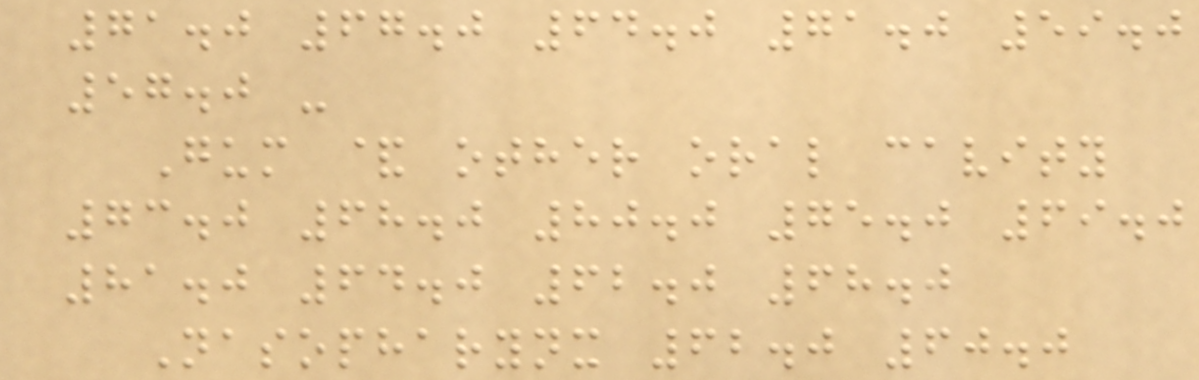71.0 67.0 64.0 71.0 59.0
57.0 -
Gum & other oral cavity
73.0 68.0 80.0 75.0 69.0
81.0 64.0 62.0 68.0
Nasopharynx 62.0 60.0
